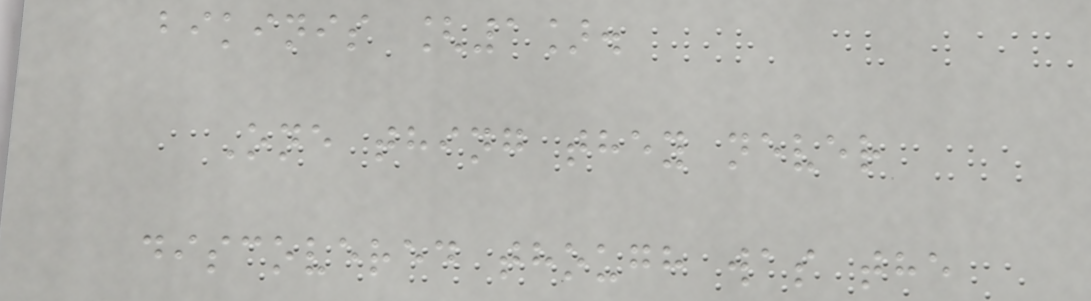bikinis [1].
One thing they never
discovered though was the
